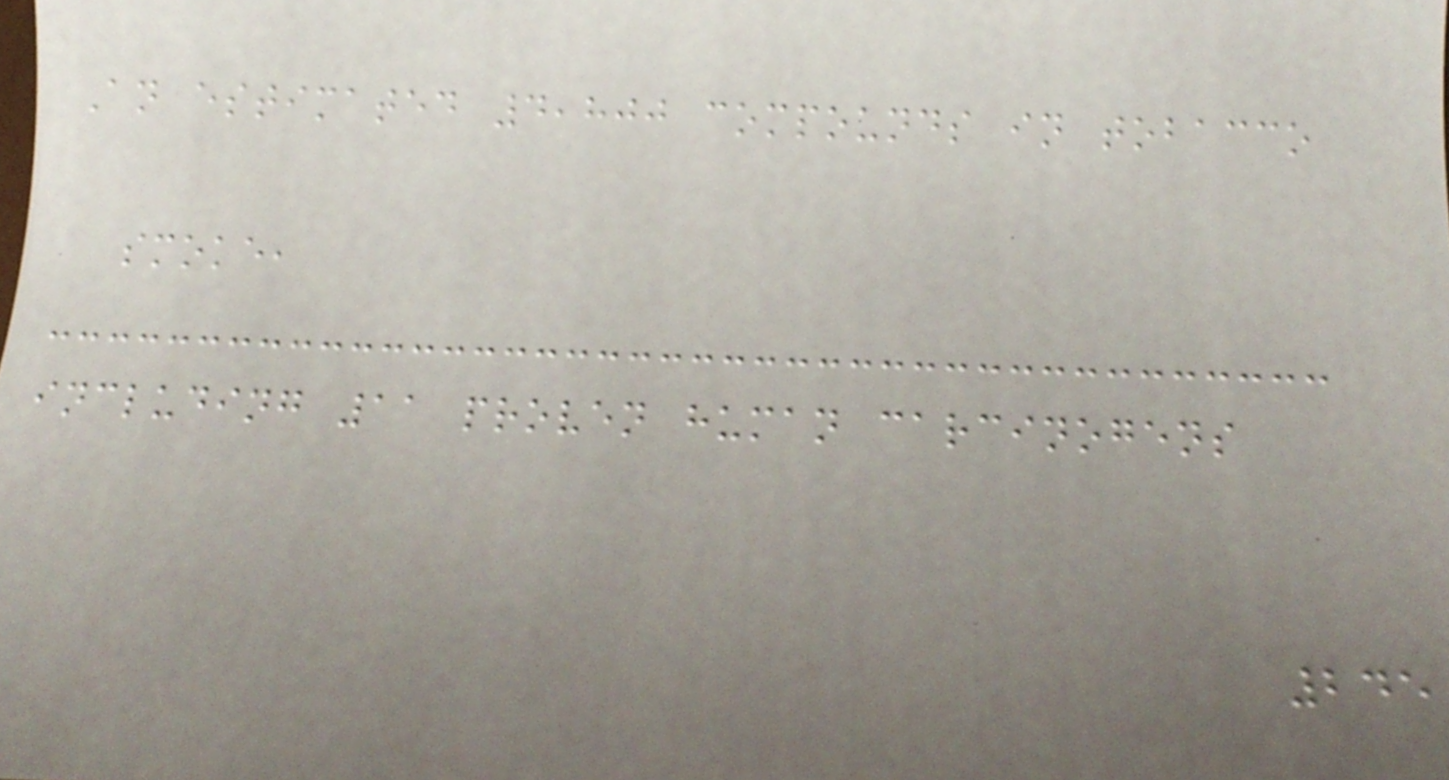An estimated 4,800 compounds in tobacco
smoke,
including 11 proven human carcinogens
245
